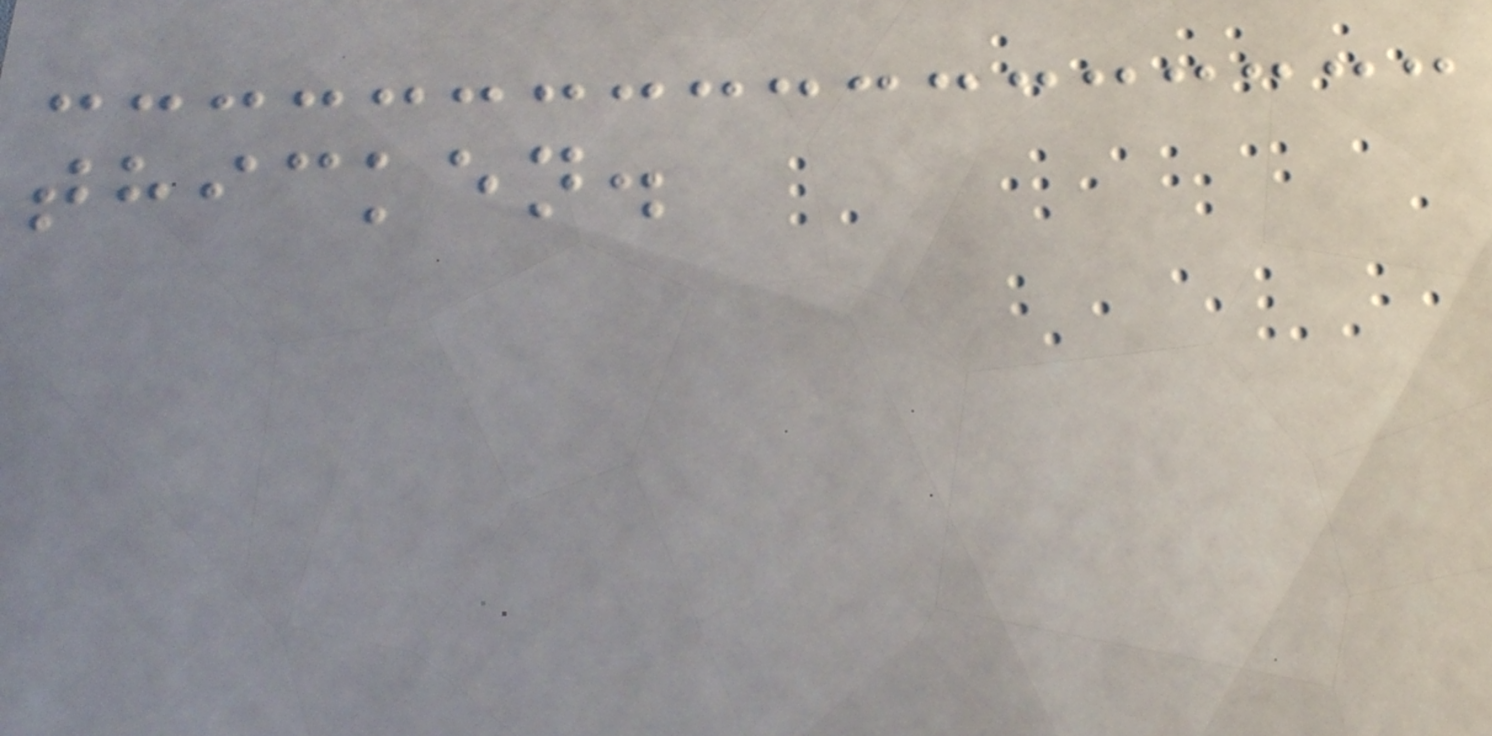thicken.
